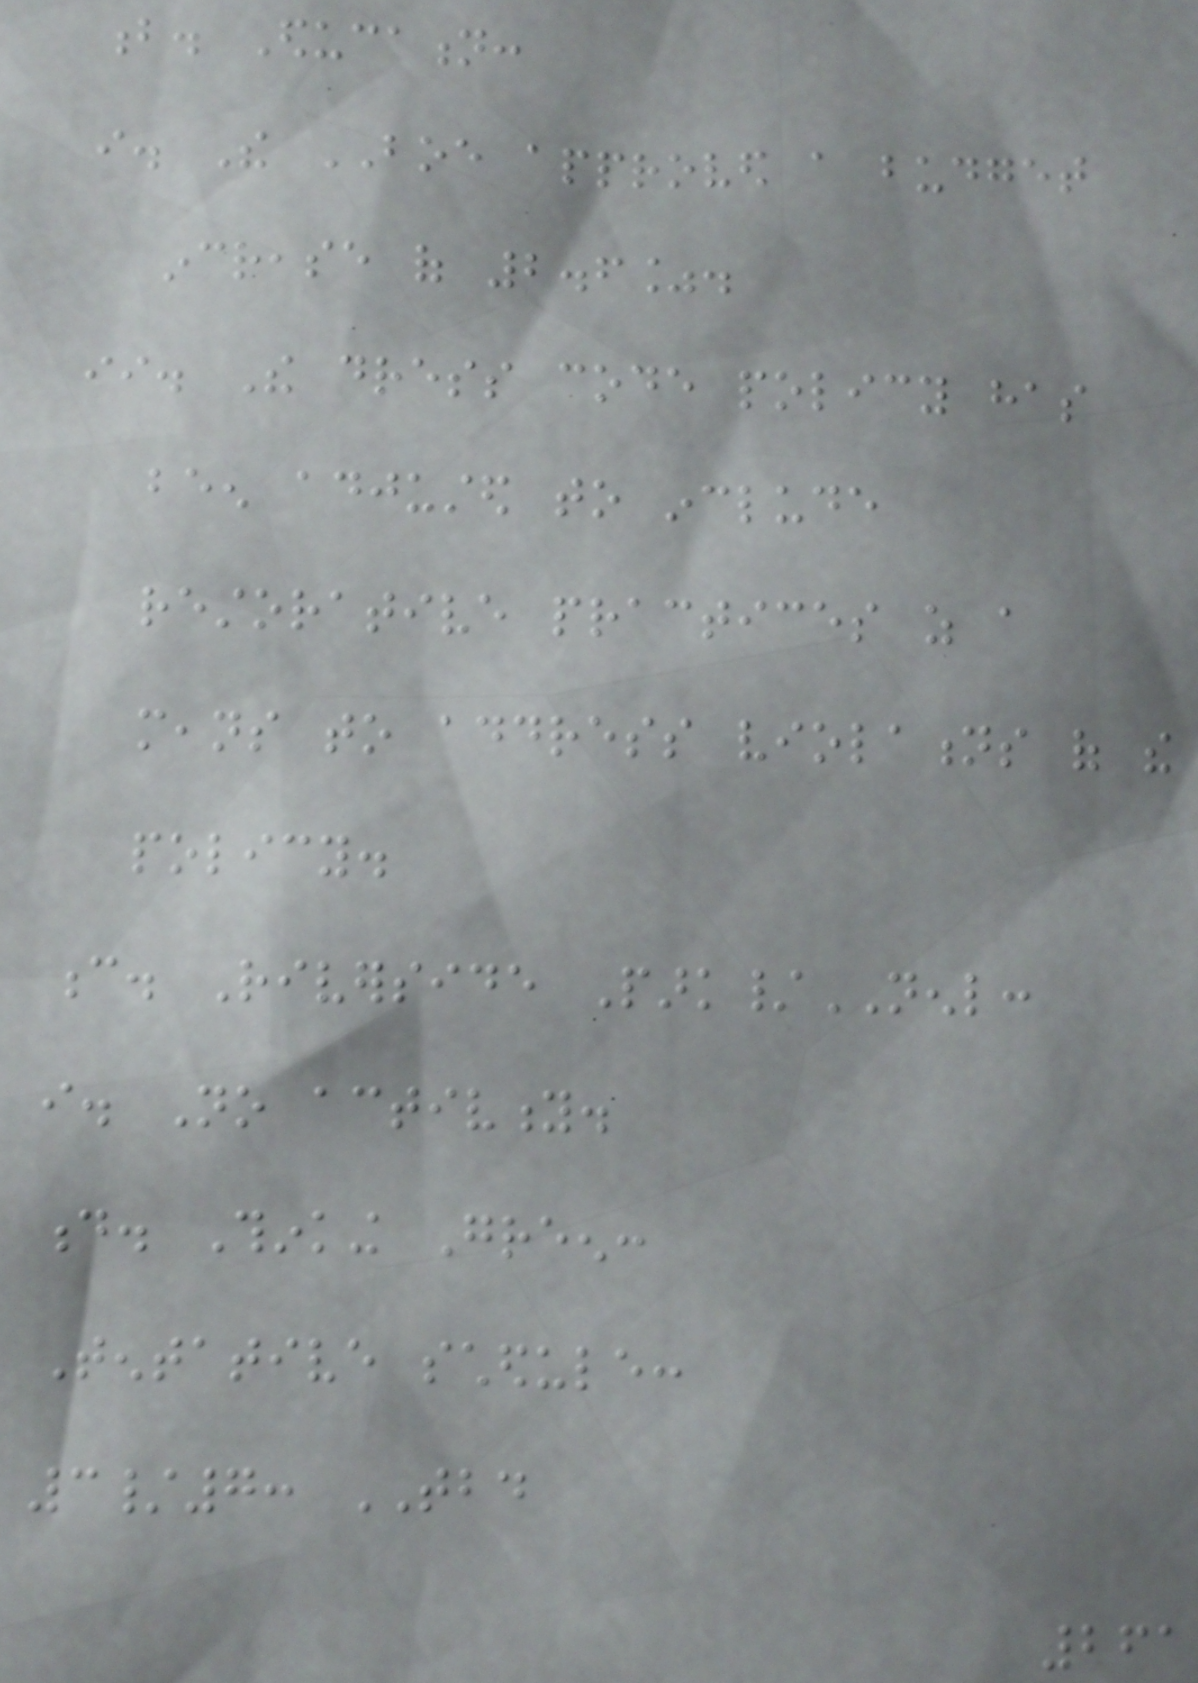b. Education:
i. The BOE approved a budget
increase of 2.6%.
ii. The dress code policy has
been adjusted to include
restorative practices as a
means to address violations of the
policy.
c. Riverside Park/NENL:
i. No activity.
d. Thinking Green:
Tentative schedule:
3/7: TBD
261
